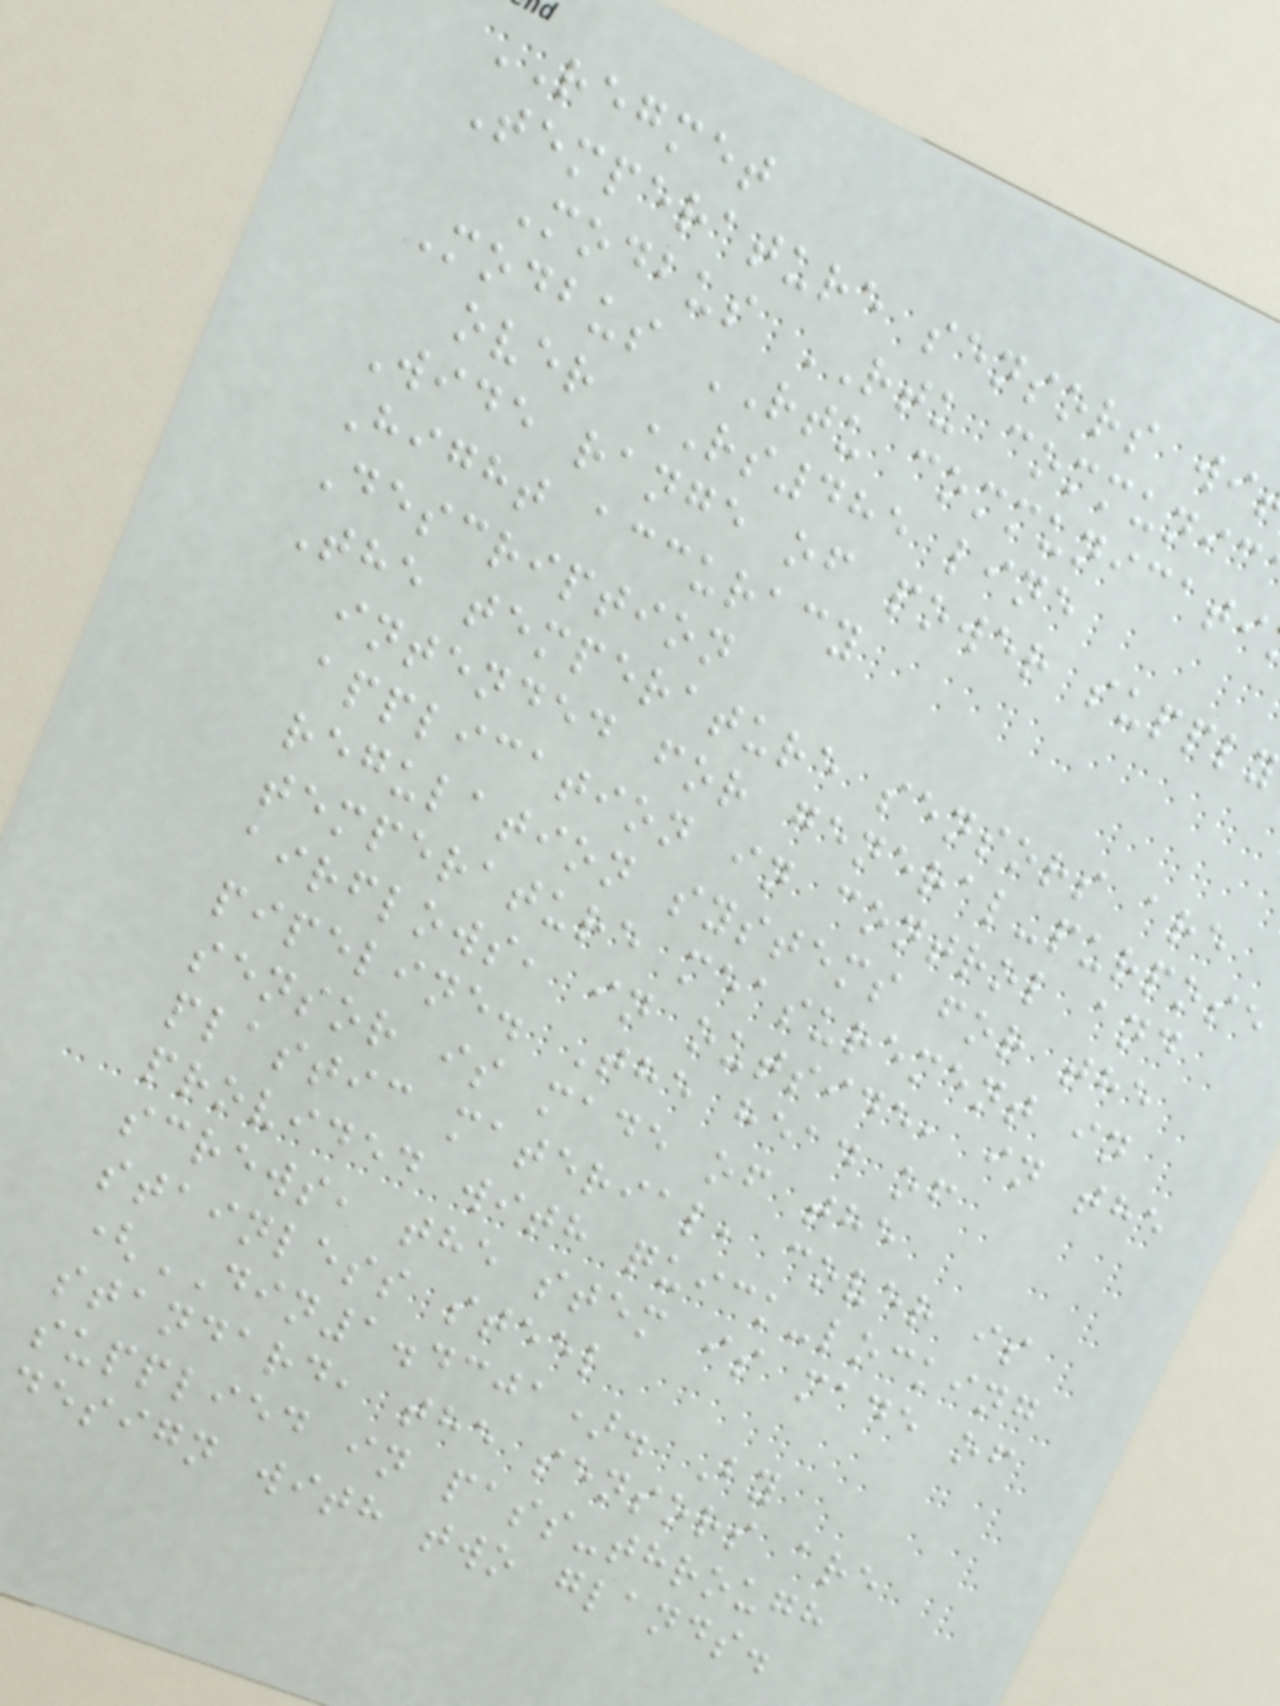REGMET
Temperature sensors wi
Modbus RTU communic
Modbus RTU communicati
over RS485 line
Wide range of power supply
Hight accuracy
Description
The temperature sensors are
intended for general-purpose
application in control and
regulation systems for the
temperature measurement in
airflows, in outside, in the
pipeline. The head of
sensor is made of the
plastic material, cover is
provided with quick-locking
screws, the stem is made of
stainless steel
(DIN1.4301). By
standard, the sensors are
supplied in pass-through
design with two glands.
